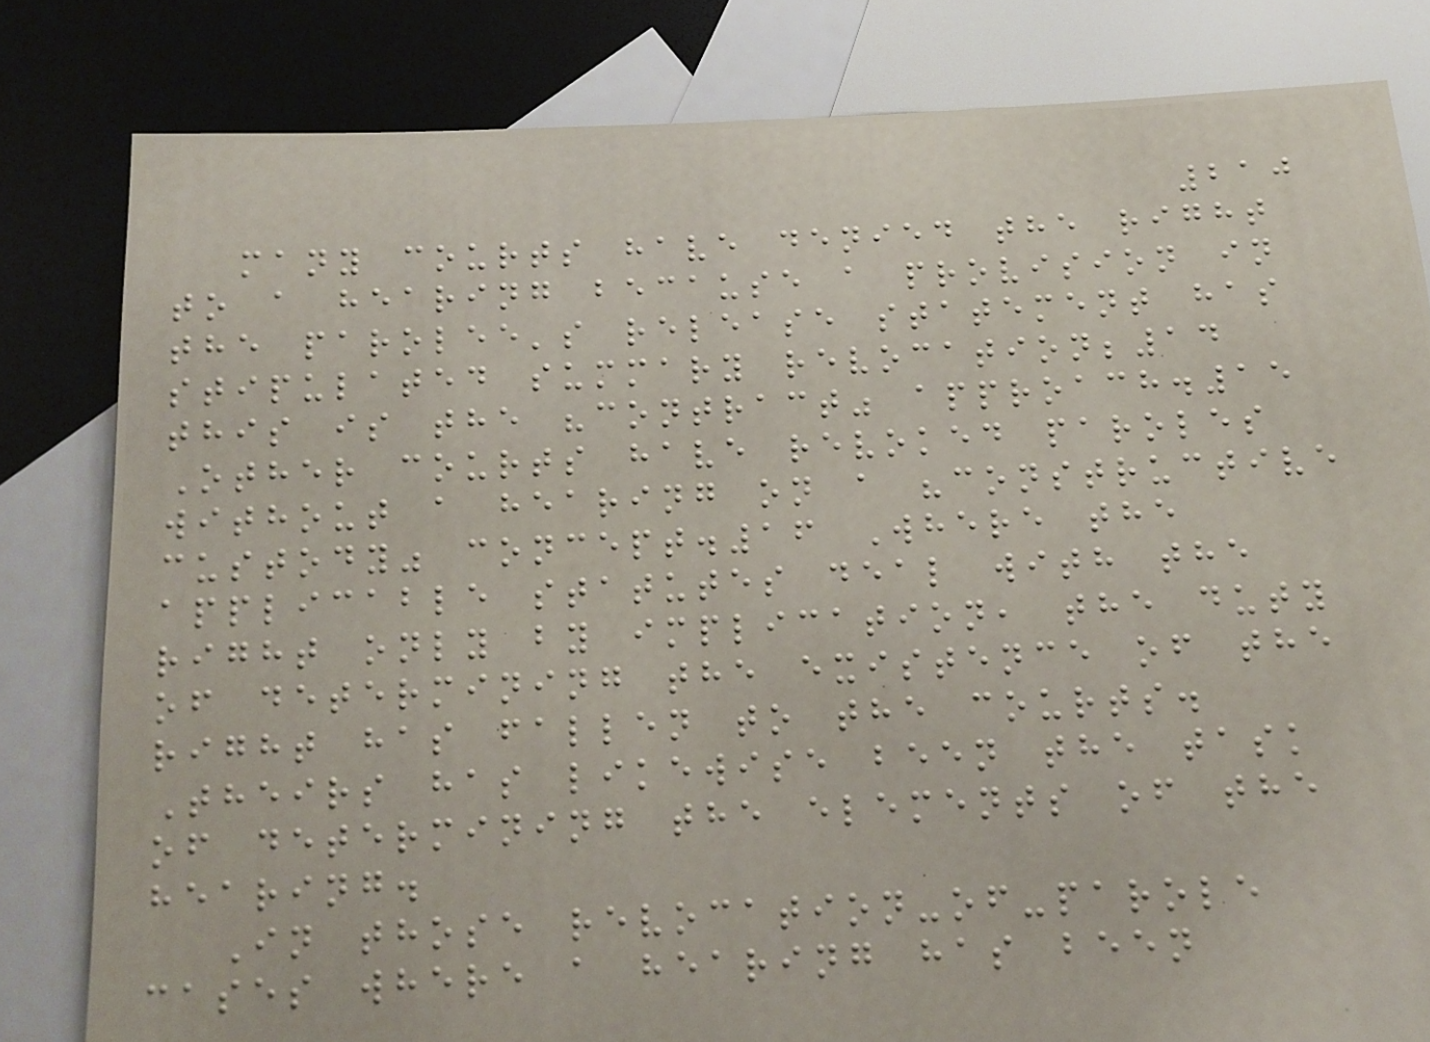210
many courts have denied the right
to a hearing because a provision in
the parolee's release statement has
stipulated summary revocation;14
this is the "contract" approach.15
Other courts have revoked paroles
without a hearing on a "constructive
custody" concept.16 Where the
applicable statutes deal with the
right only by implication, the duty
of determining the existence of the
right has fallen to the courts.
Theirs has likewise been the task
of determining the elements of the
hearing.
In those revocation-of-parole
cases where a hearing has been
